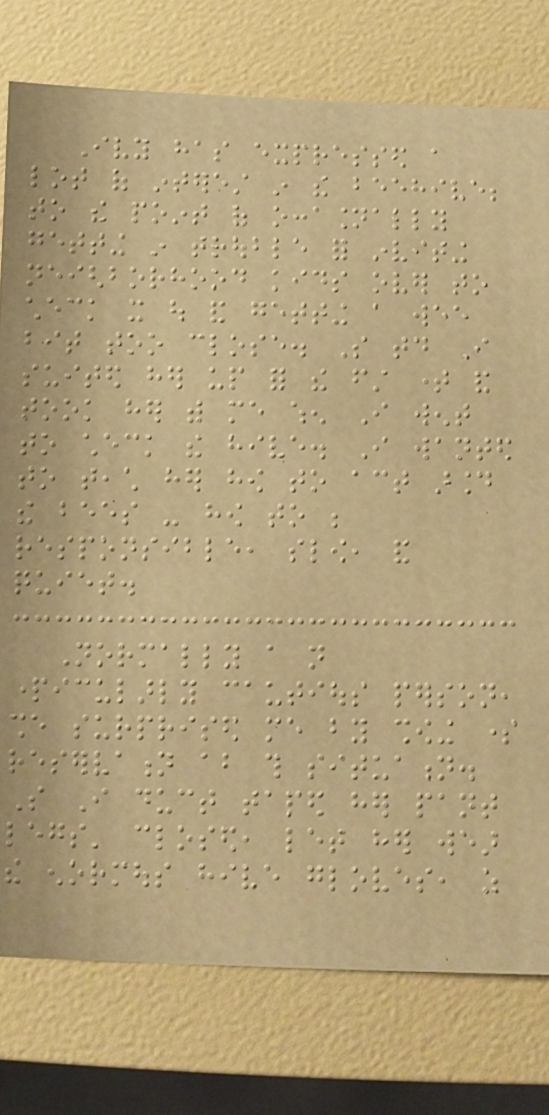Ivy has expressed a
lot of interest in the beehive;
to the point of occasionally
getting in trouble for inviting
neighborhood kids over to
check it out and getting a wee
bit too close. So today I
suited her up for the first time and
took her with me when I went
to check the hive. I wanted
to teach her how to act around
the bees - how to be
responsible, slow, and
quiet.
Normally a not
particularly cautious person,
she surprised me by showing some
reservation about this situation.
So I duct taped her pant
legs' closed, let her wear
the enormous hive gloves, as
